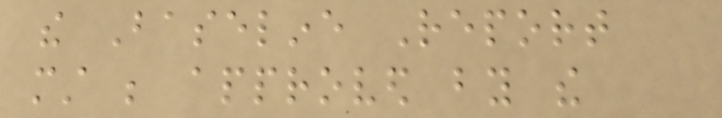the Baseline Report
must be approved by the
